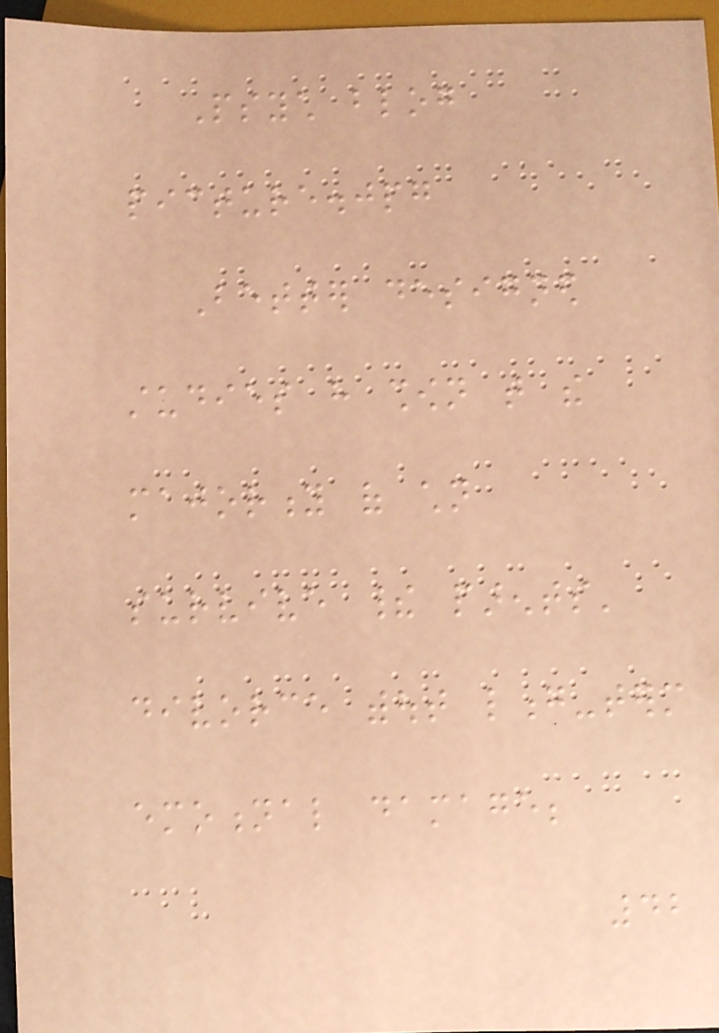Psych blog
picture.jpg
Better designed
studies have shown that the
majority of children
survive their parents'
divorce without long-term
emotional damage;
42
